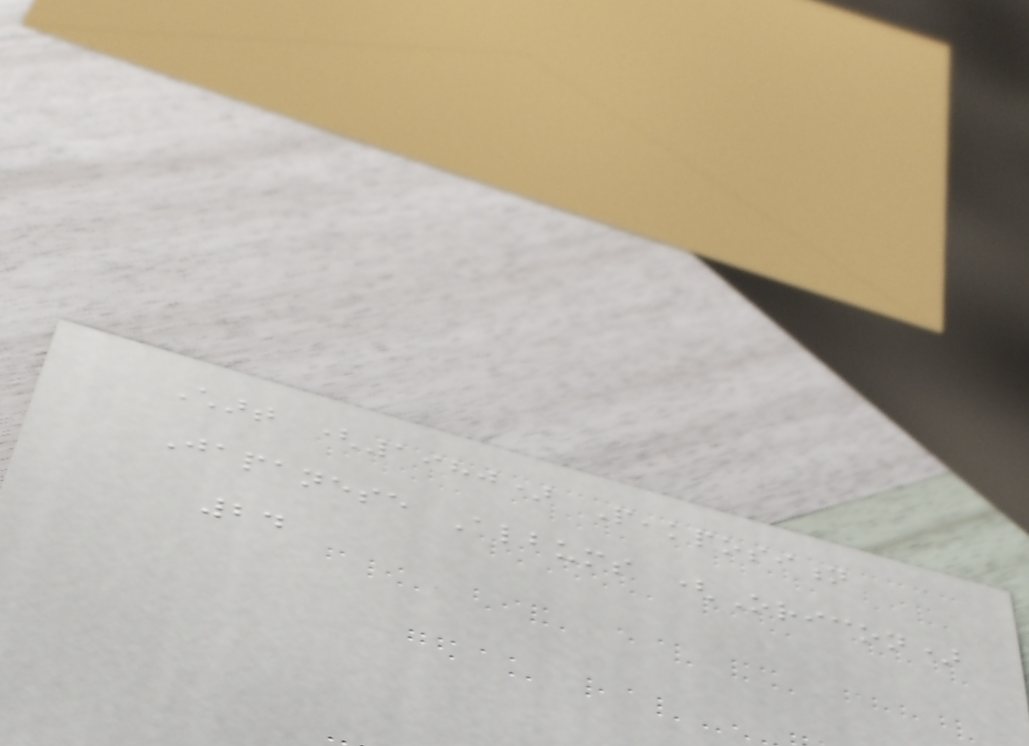Chart (1980) Peakposition
Japanese Albums (Oricon)
24
